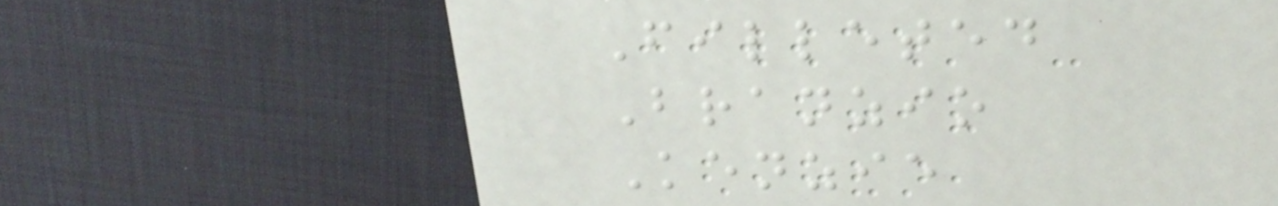Filleted
Branzio
Kenzie
